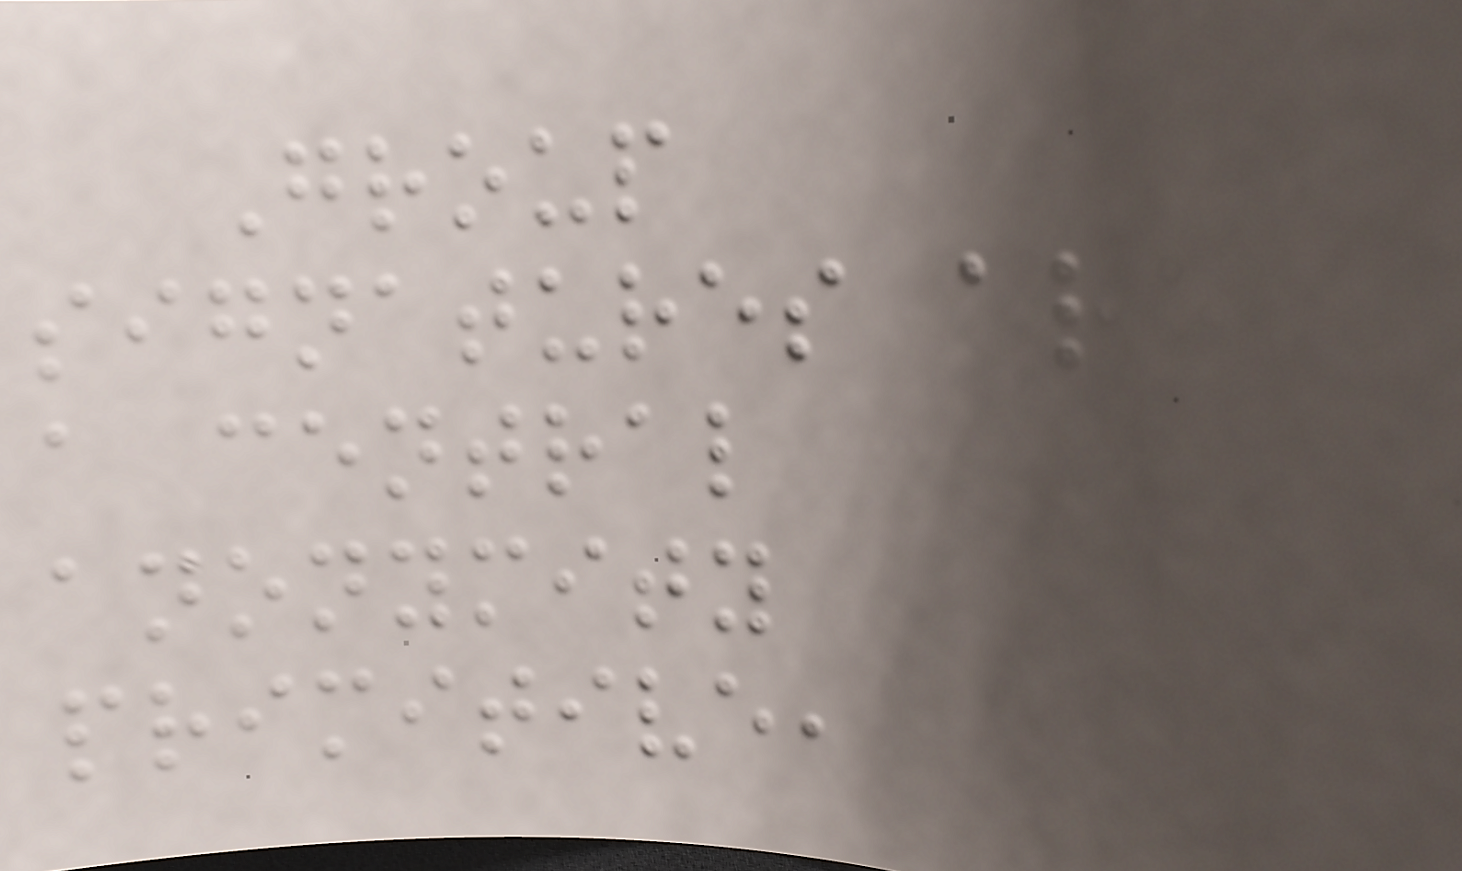Group
signatures are
a central
anonymity
primitive,
